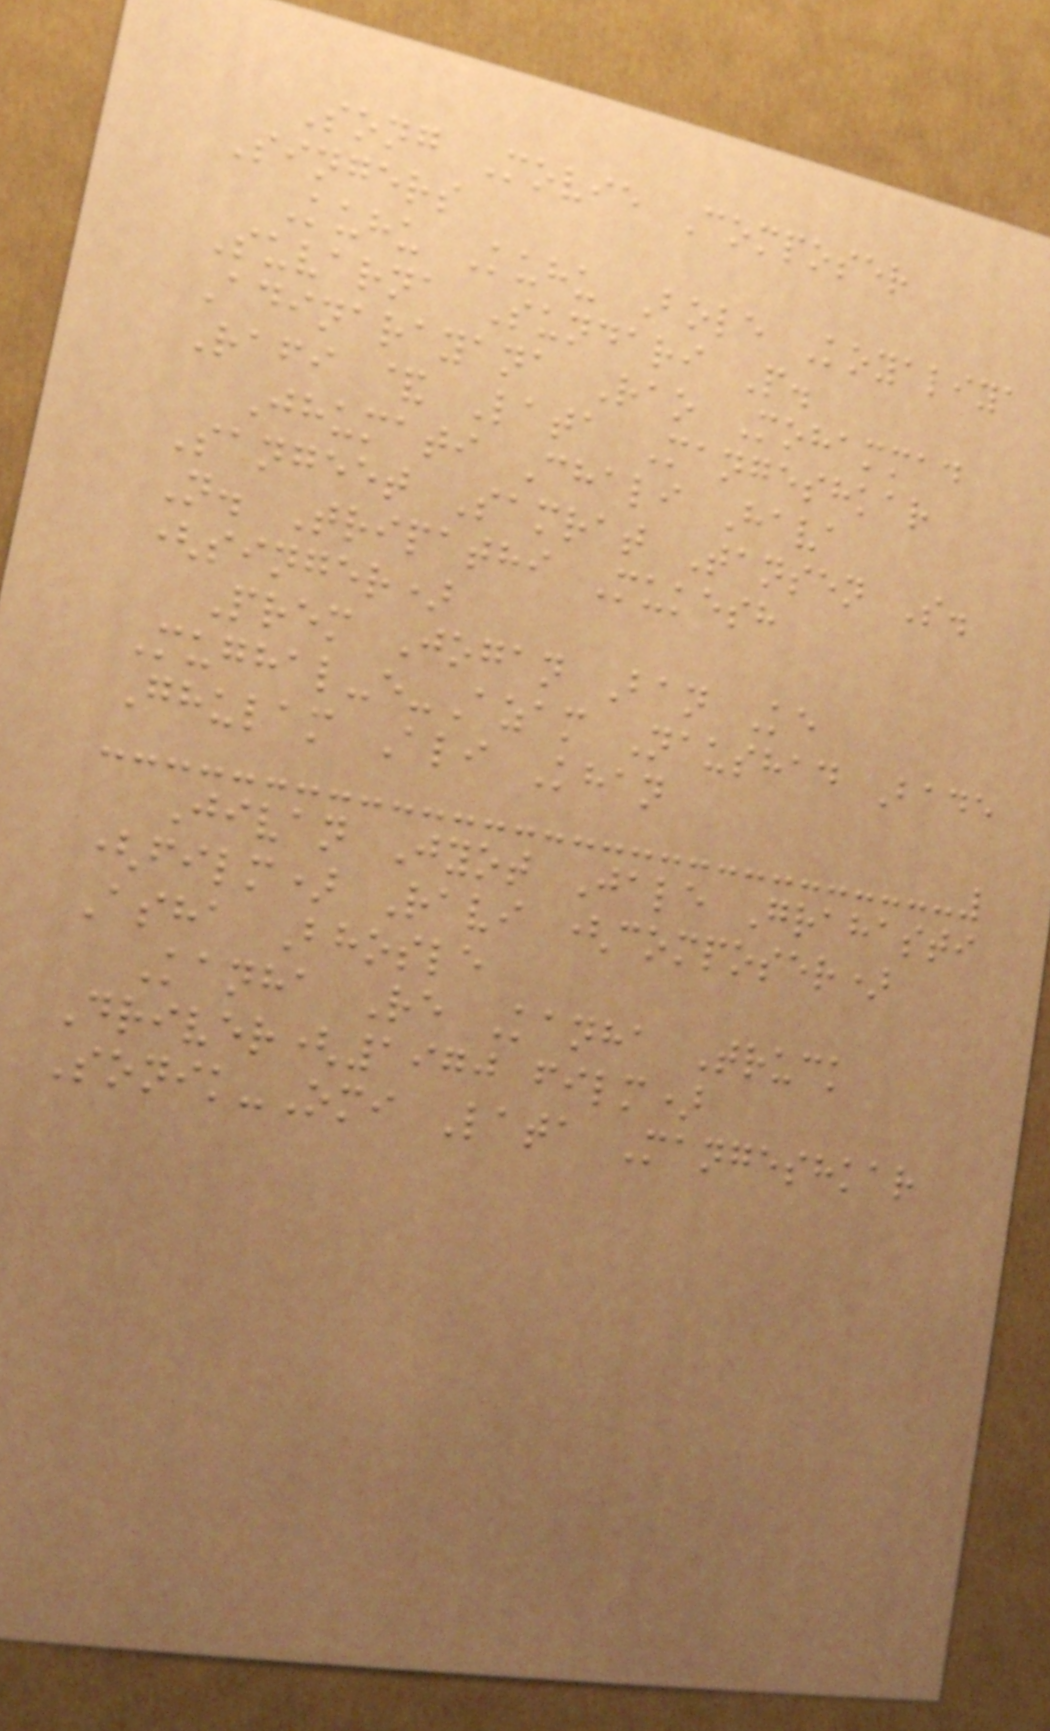Song Movie Composer
Singers
Kuhu Kuhu Bole Koyaliya
Suvarna Sundari P.
Adinarayana Rao Mohammad
Rafi & Lata Mangeshkar
Jhumati Chali Hava
Sangeet Samrat Tansen S.
N. Tripathi Mukesh
(singer)
Prem Jogan Ban Ke
Mughal-e-Azam Naushad Bade
Ghulam Ali Khan
Jivan Jyot Jale Grahasti
(film) Ravi (composer)
Asha Bhosle
Kanha Re Kanha Truck
Driver(1970 film)
Sonik-Omi Lata Mangeshkar
